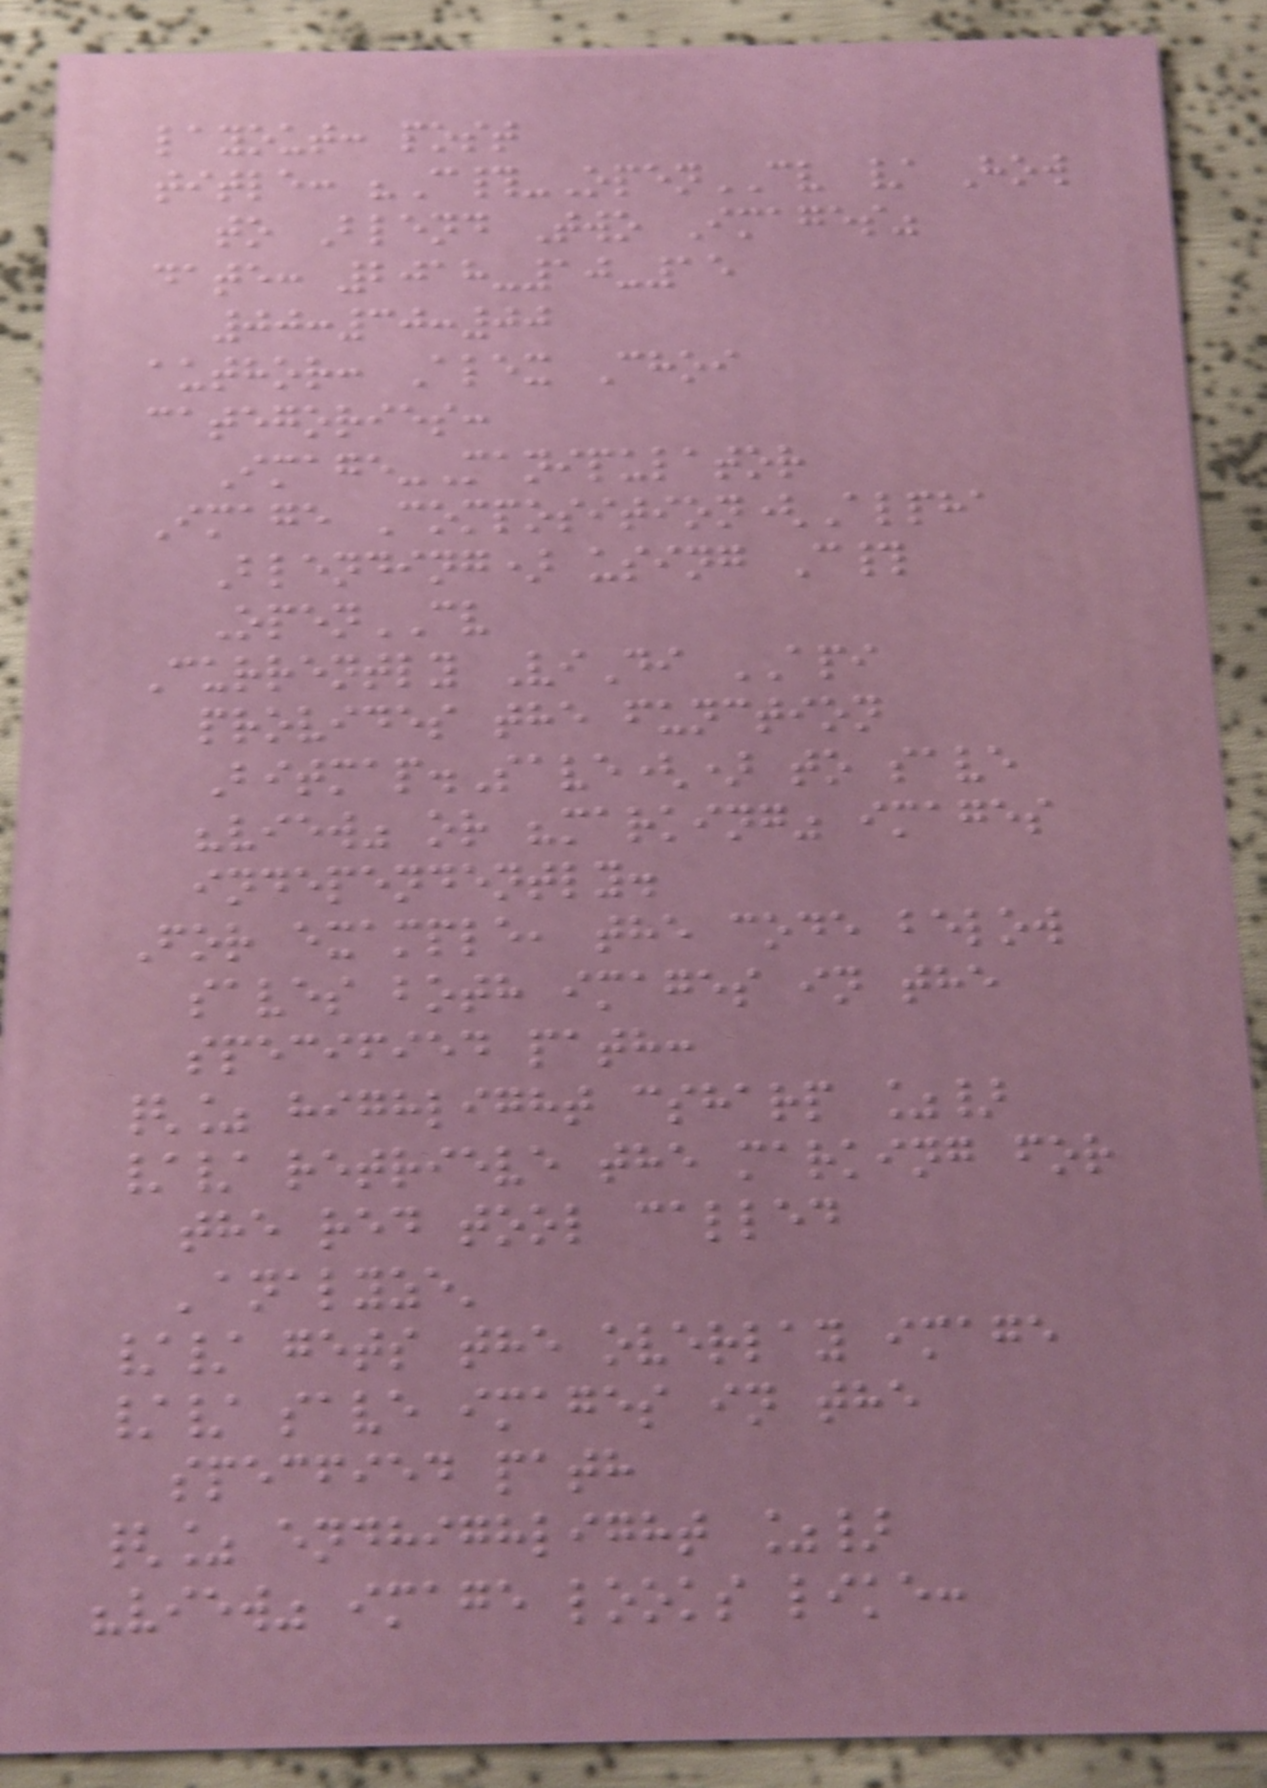layout: post
title: "C#-OpenCV / How
to Blend Two Images"
date: 2018-10-15
00:30:00
author: Alex Choi
categories:
Image-Manipulator
Image Composition(Alpha
Blending) using C#
OpenCV
Currently ViDi API
provides the function
Bitmap.Save() to save
"view" or "marking" images
independently.
For example, the code below
saves both images in the
specified path:
{% highlight csharp %}
// retrieve the marking for
the red tool called
'analyze'
// gets the overlay image
// save images in the
specfied path
{% endhighlight %}
"view" image looks like:
